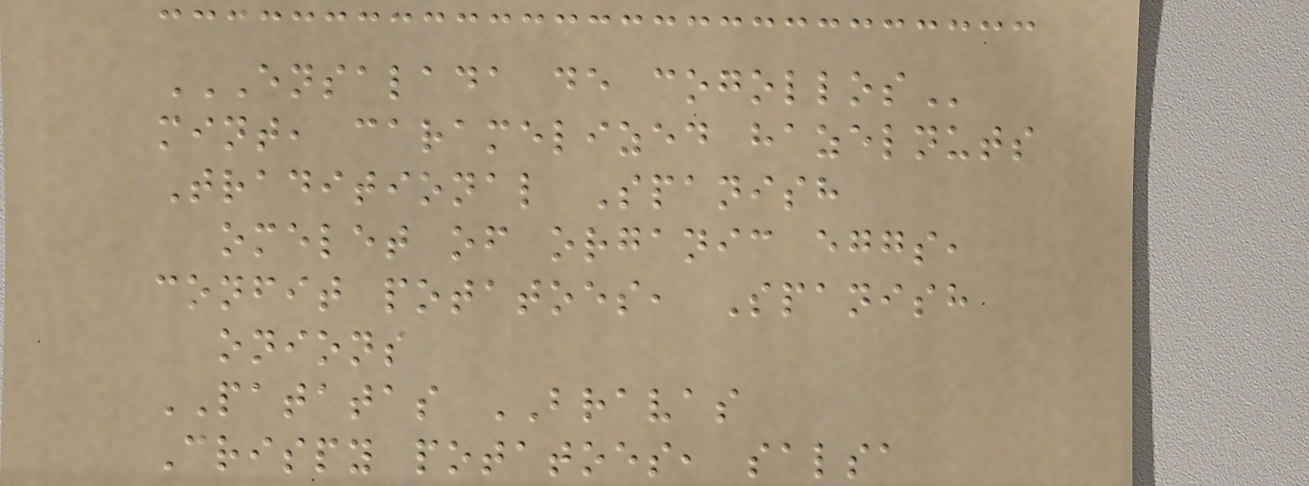ENSALADA DE COGOLLOS
mint, caramelized hazelnuts
Traditional Spanish
omelet of organic eggs,
confit potatoes, Spanish
onions
PATATAS BRAVAS
Crispy potatoes, salsa
